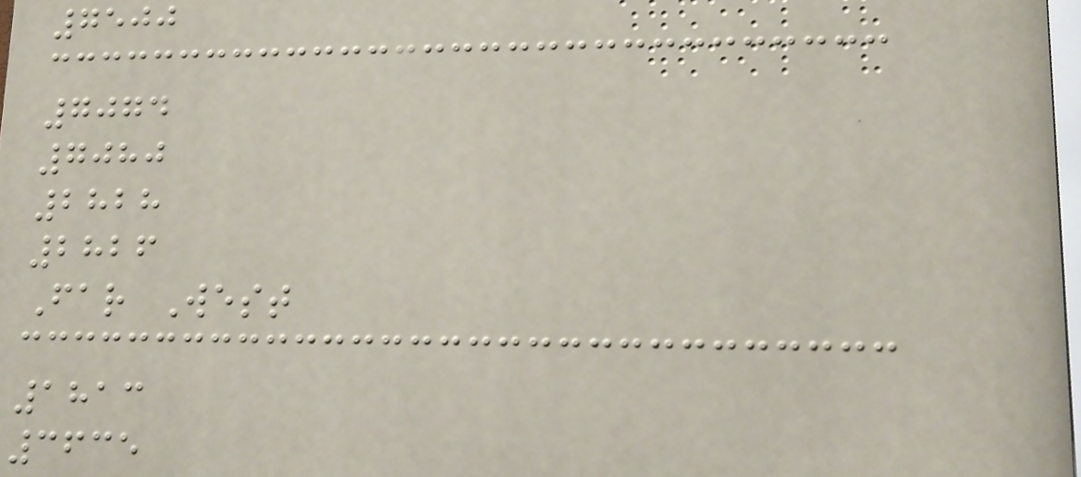7500
7074
7080
2828
2826
Far West
1813
3635
